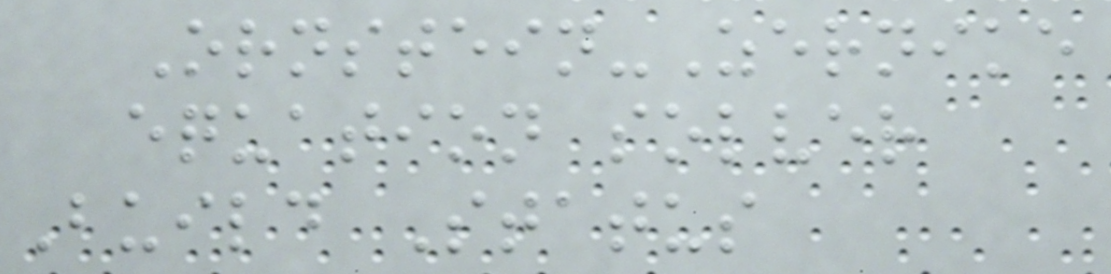Ornstein-Zernike
equation solver
Build Status
